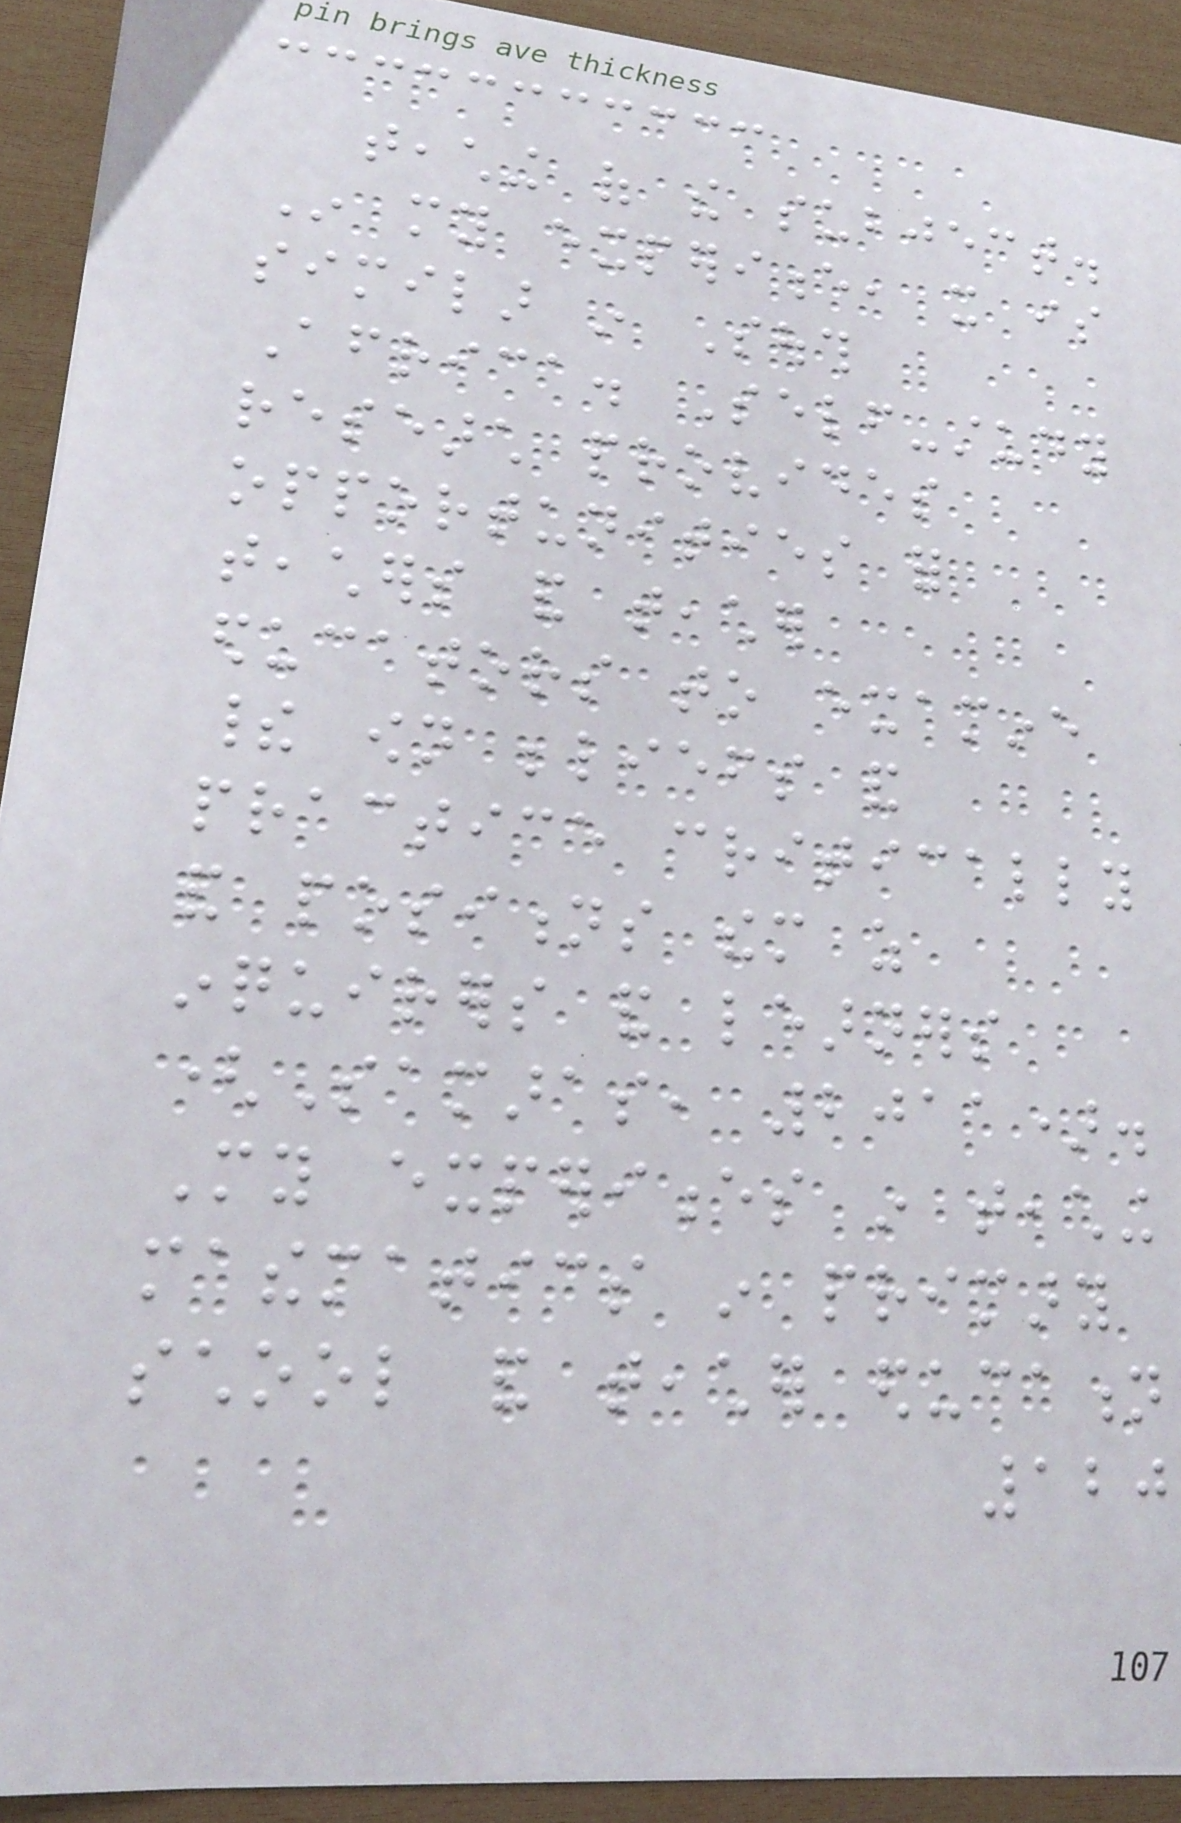teaching of the subject.
In my experience, it is
similar in South
Africa. Self-study
research provides
opportunities for
teachers and teacher
educators to examine
their own beliefs and
practice critically
and positions them as
inquirers and learners
(Samaras, 2011).
My experiences in teaching
mathematics in primary
school and teacher education
120
